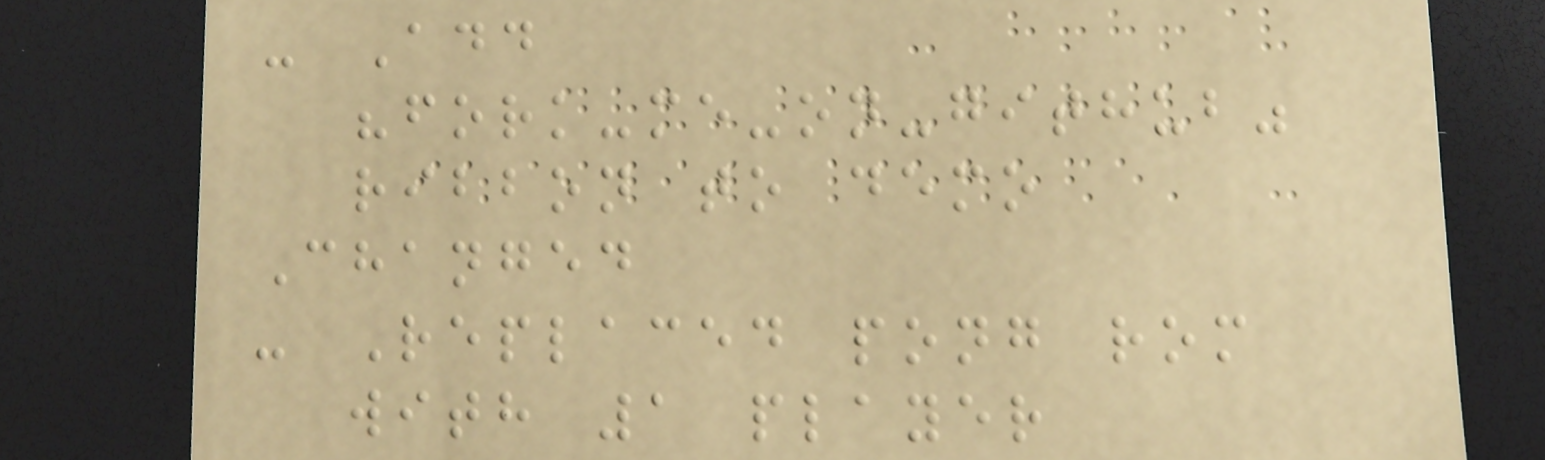- Add
"fork-me-on-github"
ribbon to demo
Changed
- Replaced pong rom
with 1 player
